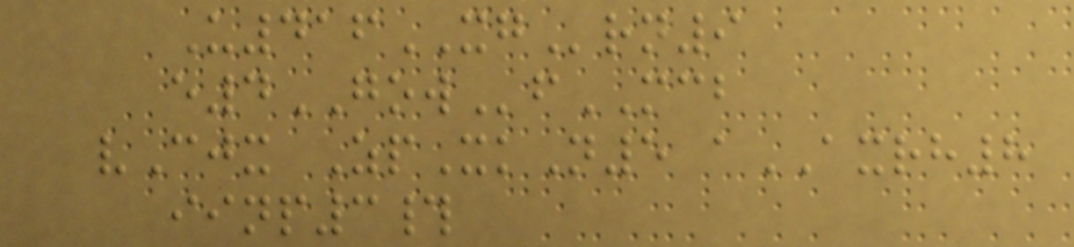U416XGrn9
e4GOWfMCB
vCjx ZpXkN5 aAXRH8
iinp3#
